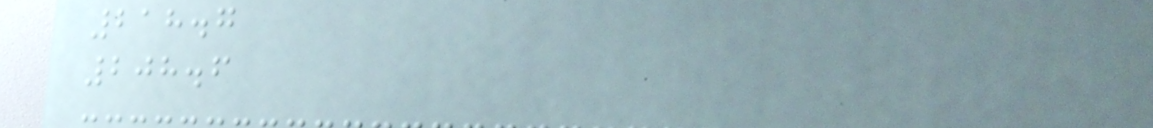218.7
208.6
